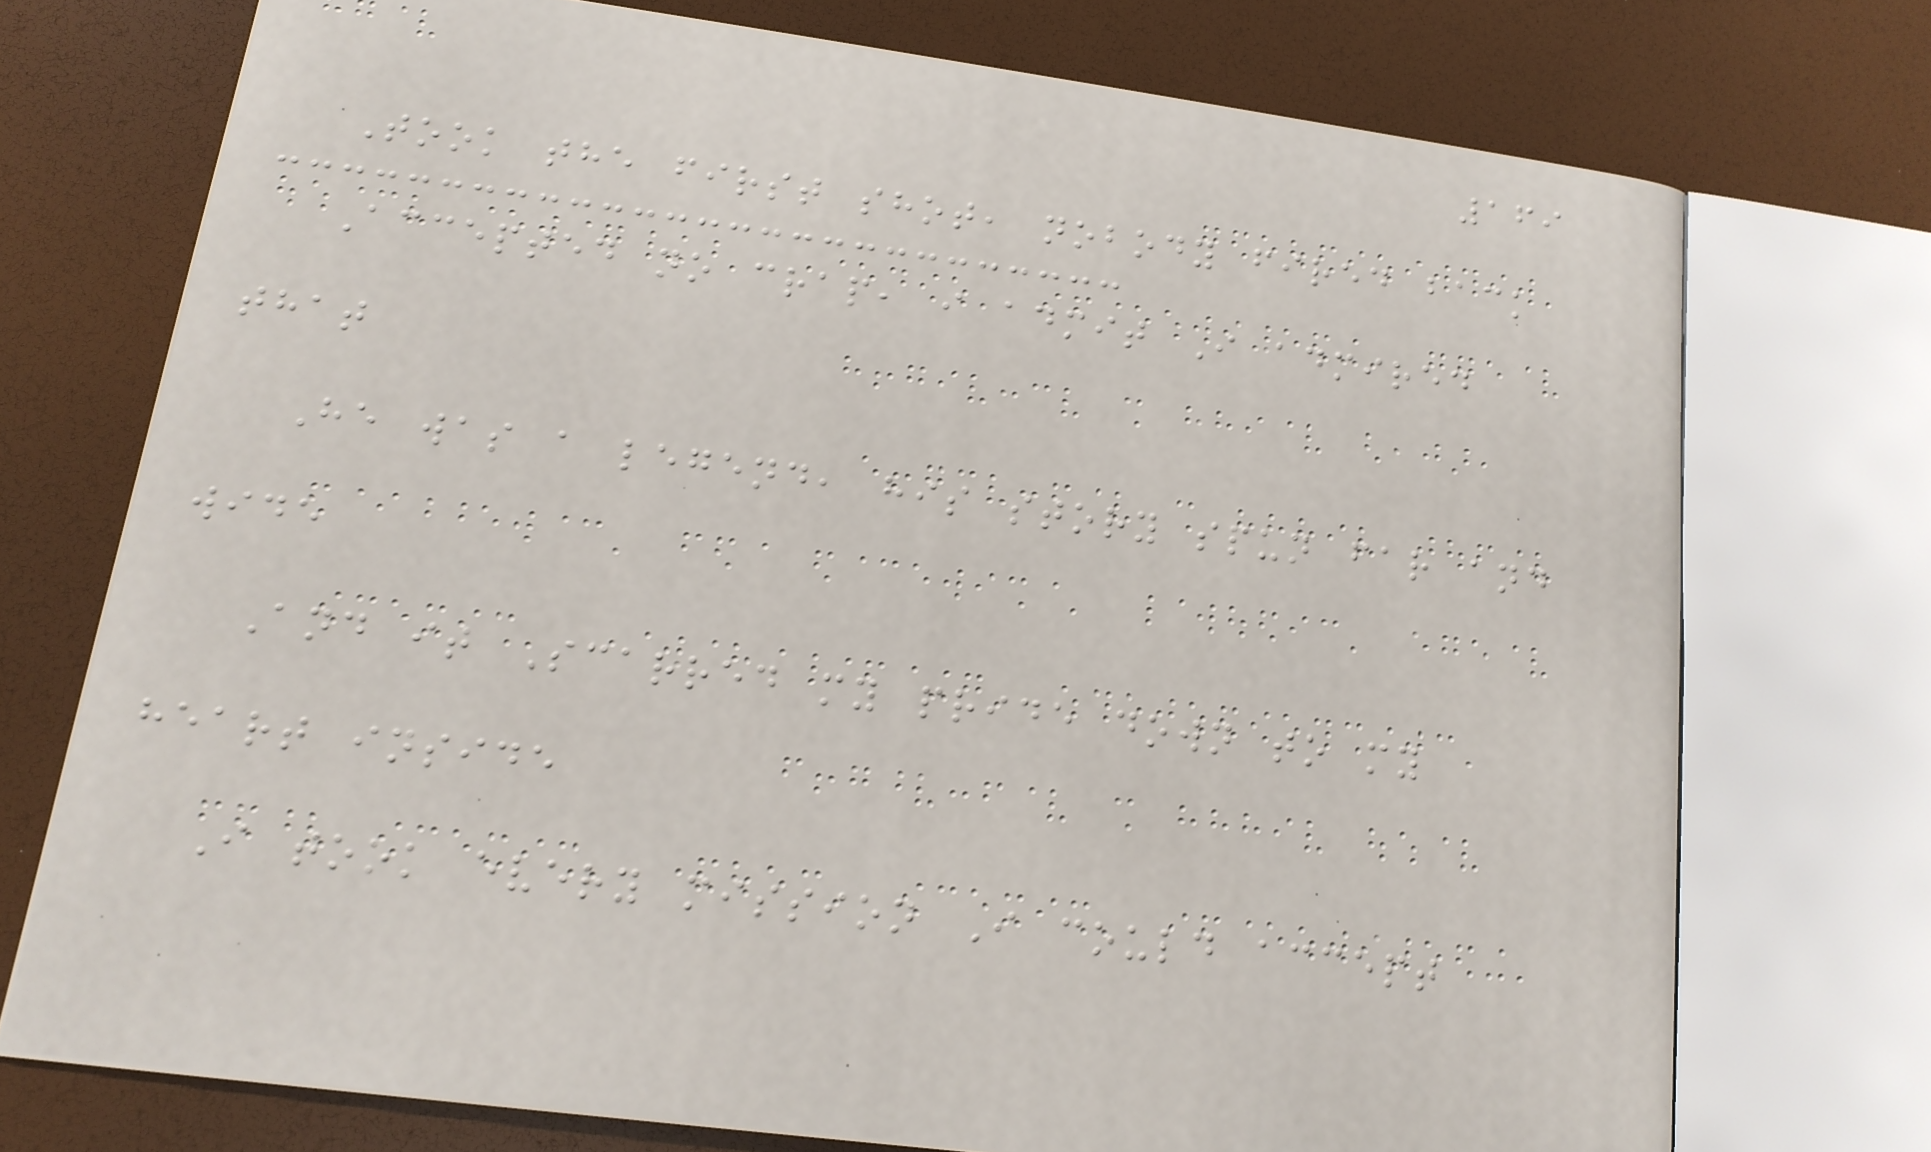169
Took the first shot, nobody fired back
Accepted no crap, i admit I admired
that
He was a legend, his story spun far and
wide
And it Scarred my pride down to my
heart inside
I took every mission I could accept
